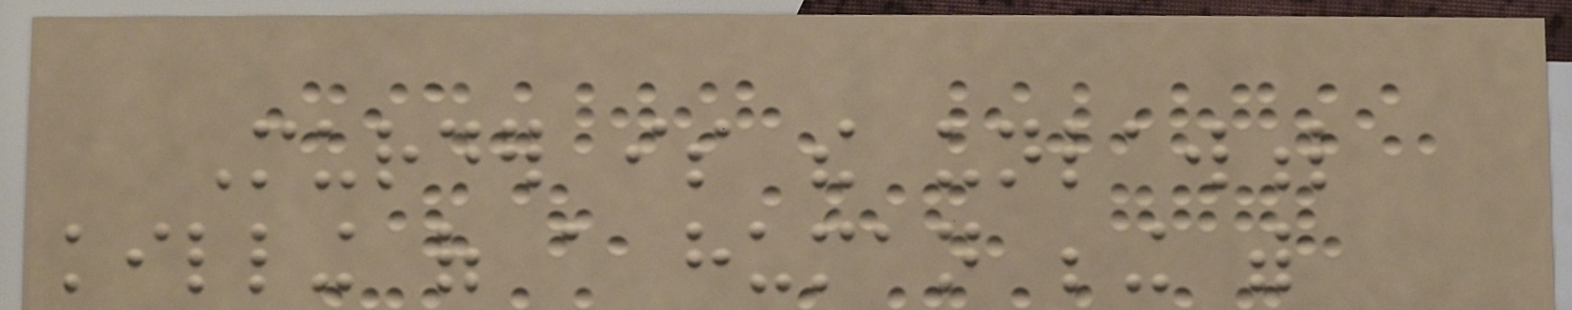Murder is the unlawful
killing of a human being with
